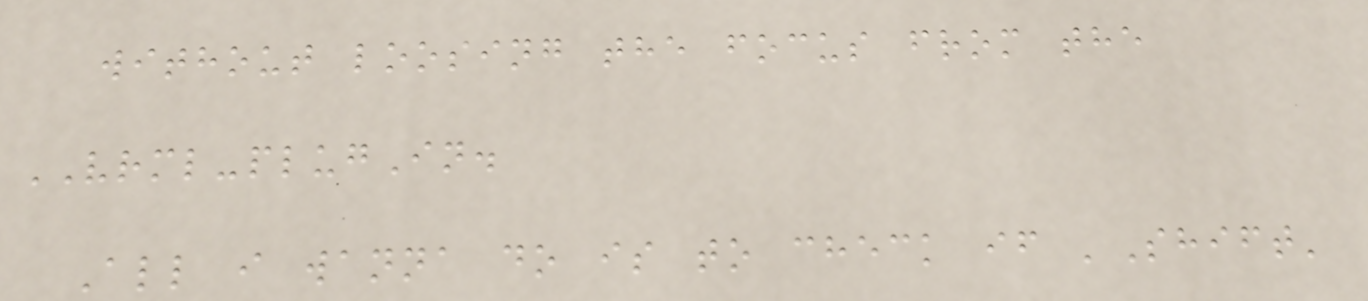without loosing the focus from the
VRML-plugIn.
All i wanna do is to check if 'Shift'
